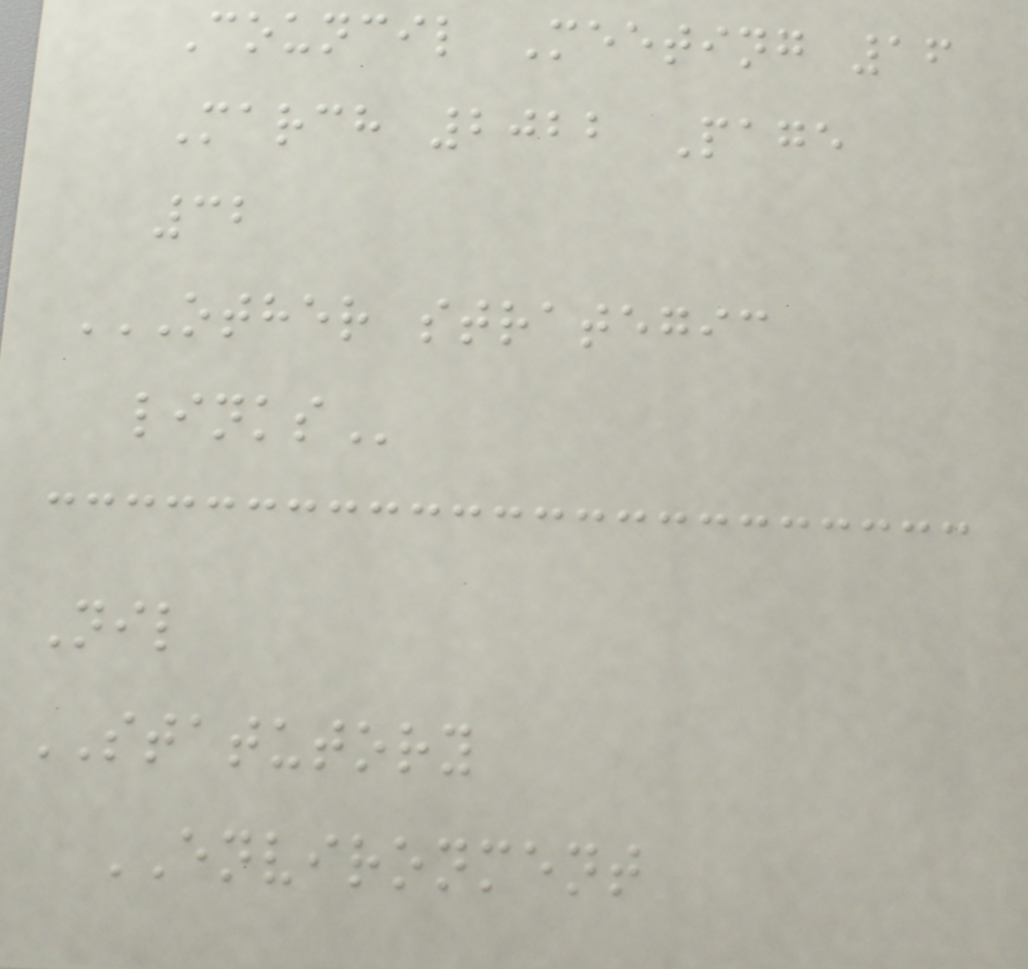Council Meeting 16
March 2022 Page
32
OTHER STRATEGIC
LINKS
Nil
STATUTORY
ENVIRONMENT
